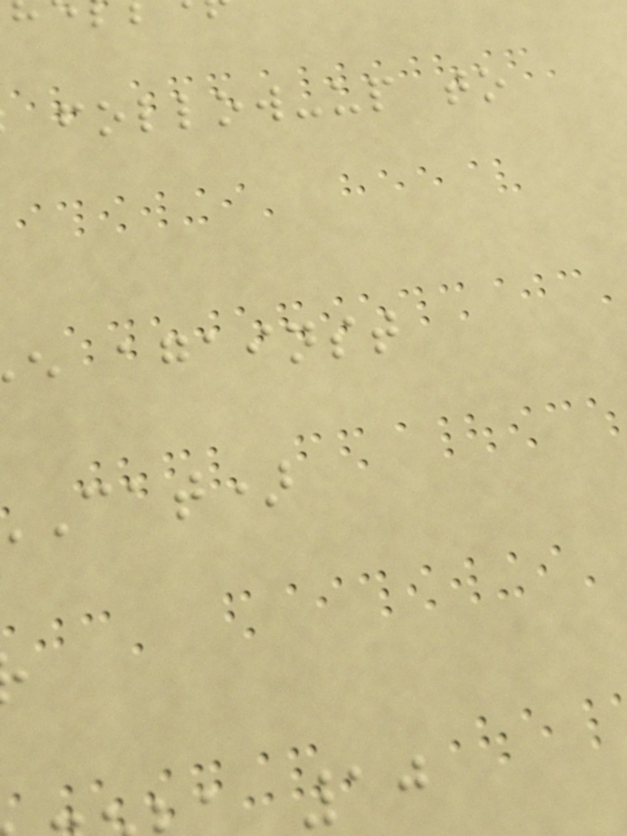follow-up to
e against
cat)
